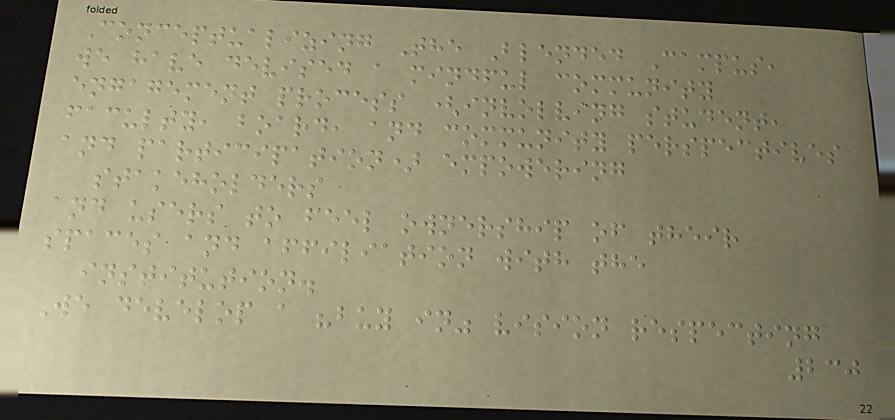Conceptualizing The Blended Campus,
we have devised a mindful community
engagement process (involving student,
faculty, board, and community perspectives
and participation) empowering
stakeholders
and users to feel ownership of their
spaces and affiliation with the
institution.
We develop a "buy in" vision respecting
230
